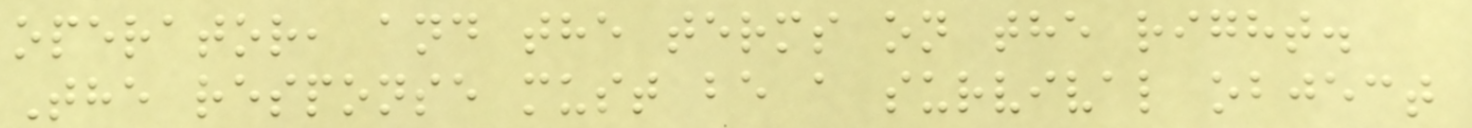operator, and the terms on the right.
The response must be a survival object
